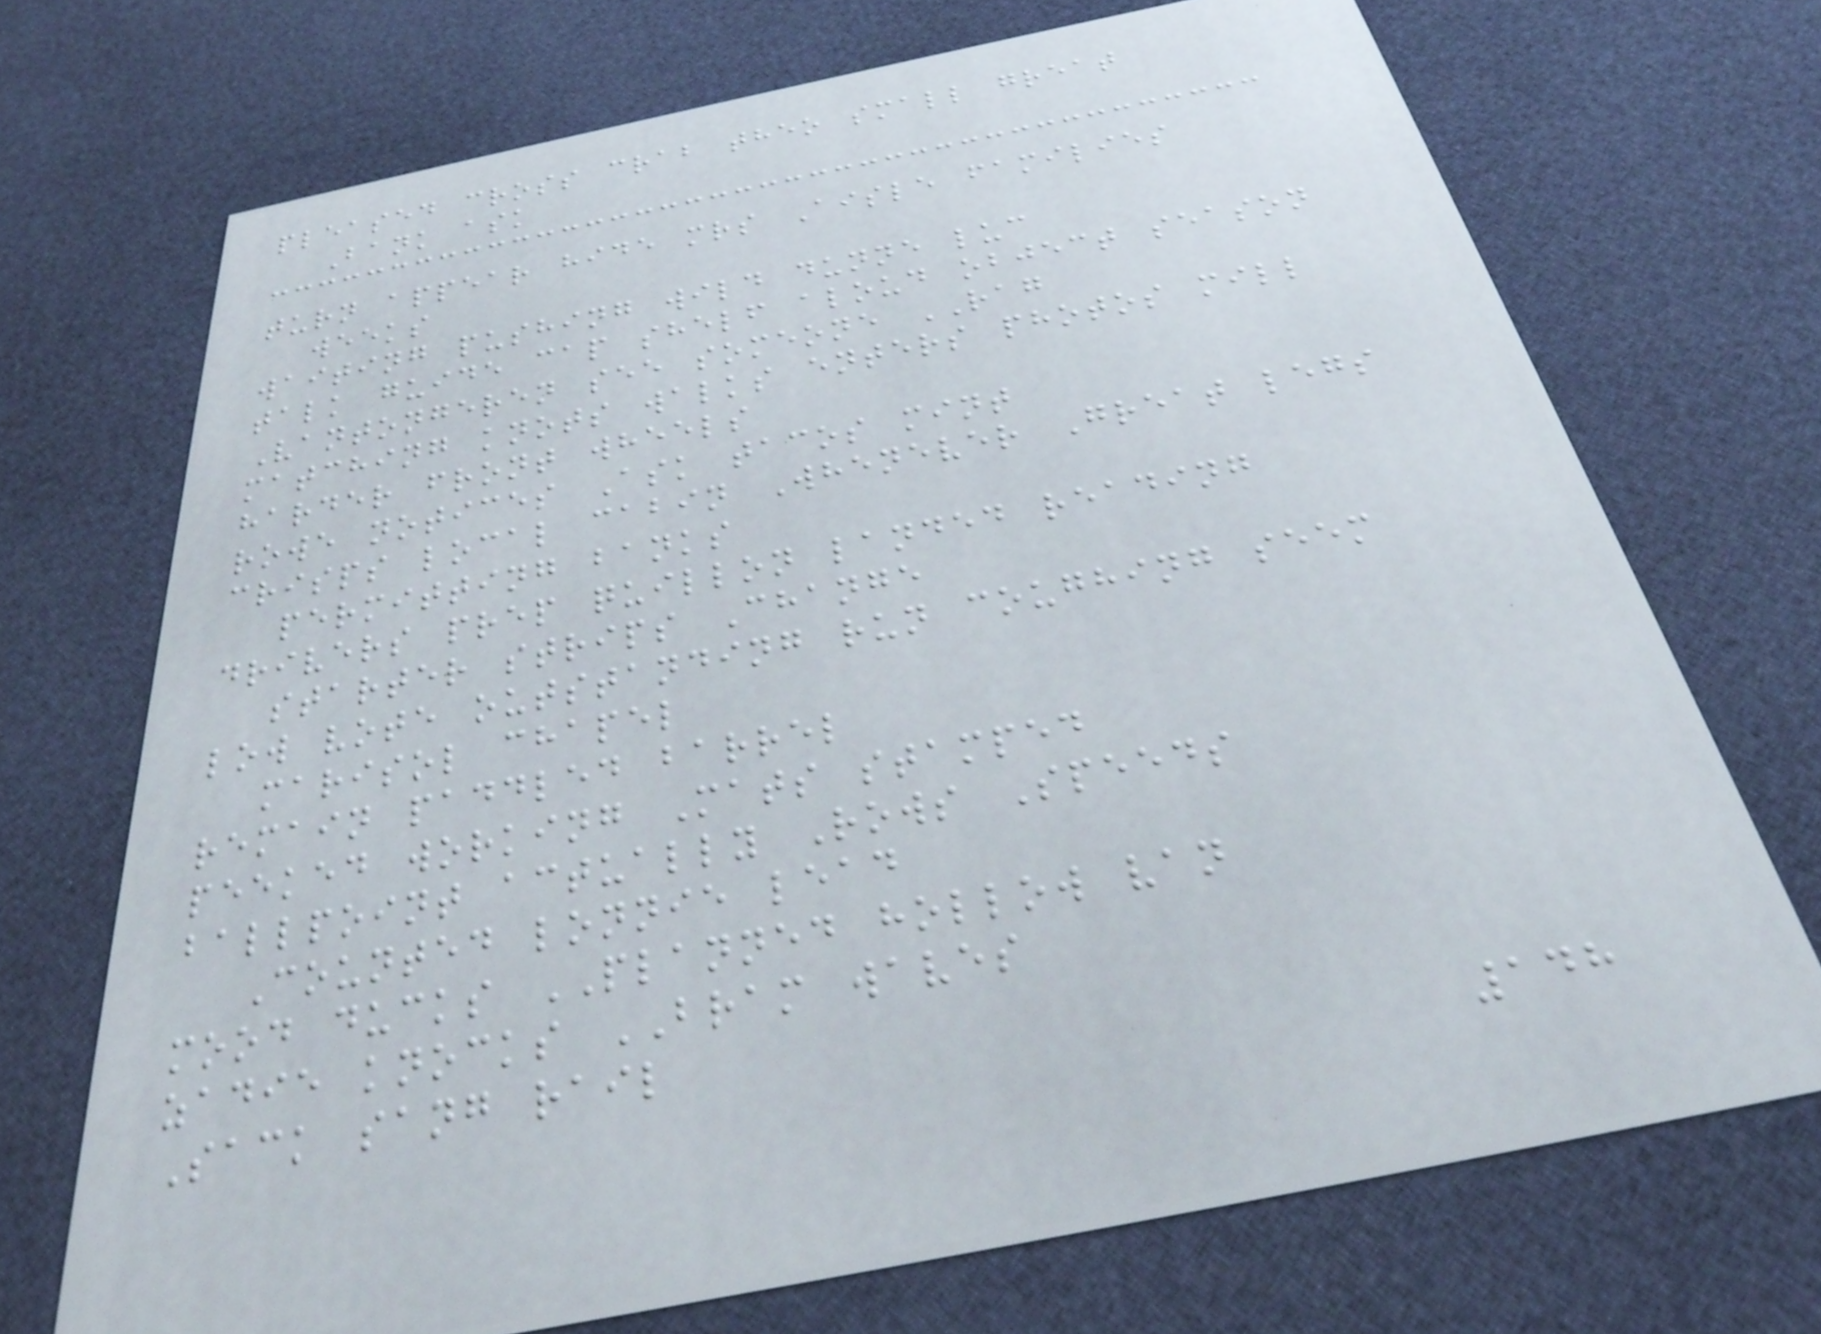pleased cross crab theo small great
Bank ask
turn appear hide mrs Aisle families
weeks
waiting pushing wild dunne luc
talk guide cap shelf aloud object season
Vantongeren see someone RAG
matching knots walks enters photos mill
harder front wheels
rowe notices Ask tacos mint
crisps local cabin Whenever Great legs
permitting banks
drivers prep quillon landed reading
starter strips Change
low vote outstanding run coughing seem
marisol chapel
remain paddled barrel
peeked working Mats stamped
ballpoint actually Rows Speeds
Counted lonnie lead
mood ducks PLANNED hollow van
zadie knocks BRAM waves
Sack sang rail
148
